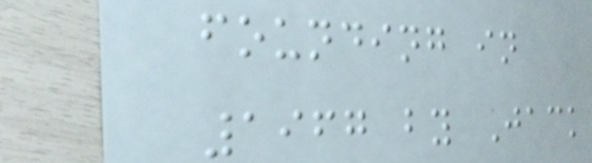founding in
1967 by Jack
